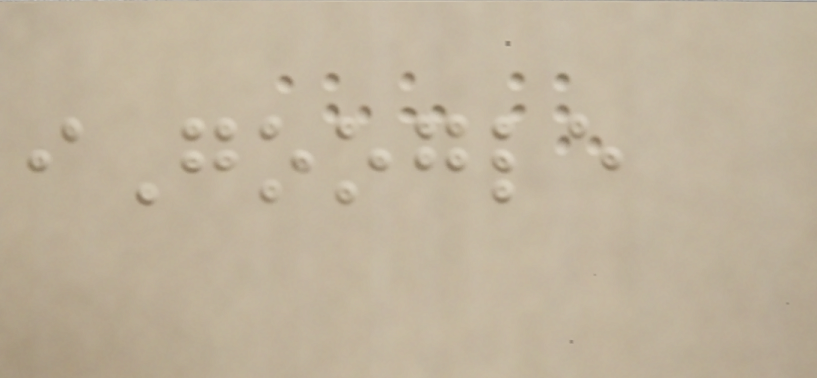iGoogle
